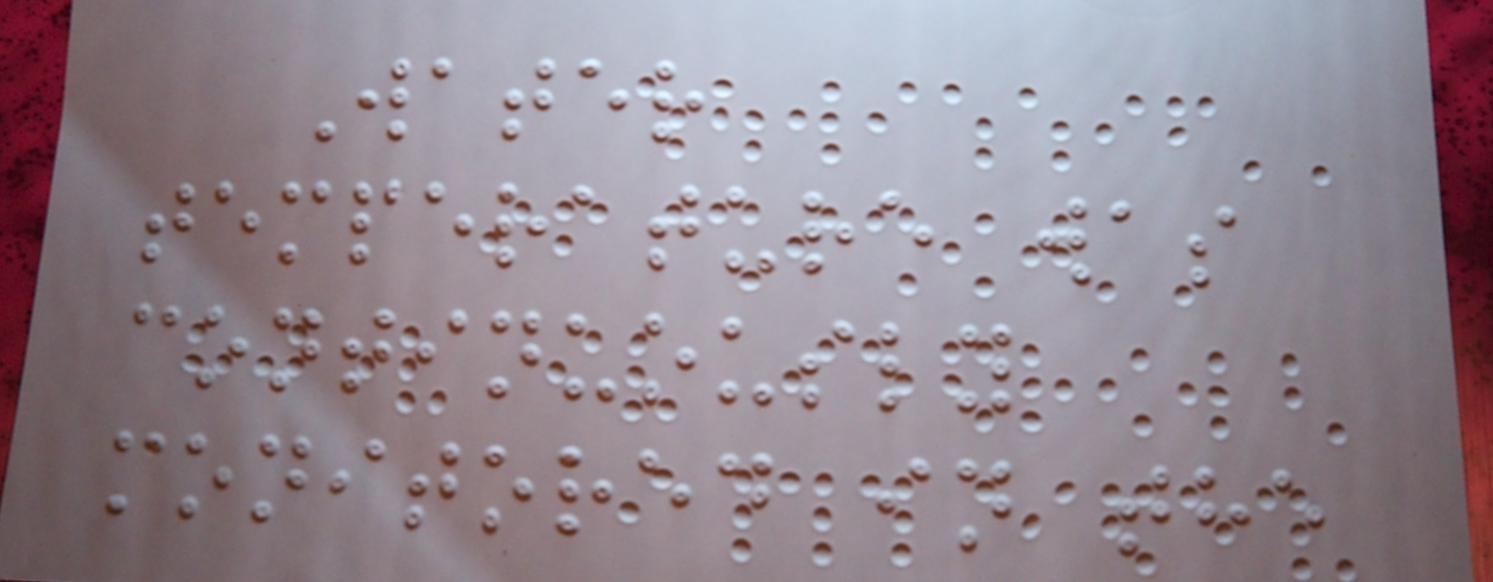Water
temperature was
continuously
monitored in the
